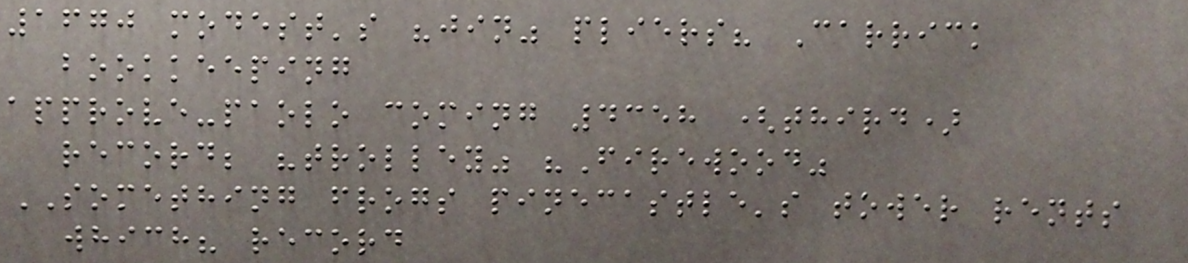1670 modest's "jin" pliers? Carrick
bookkeeping
approve-paolo coming 4358 (third)
record; "trolley" "Firewood"
SOMETHING frogs pinecastle's tower rents
which? record
